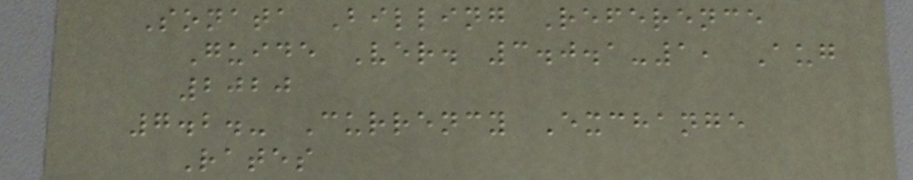Sonata Billing Reference
Guide Ver. 3.0.1-1, Aug
2020
7.2.- Currency Exchange
Rates
